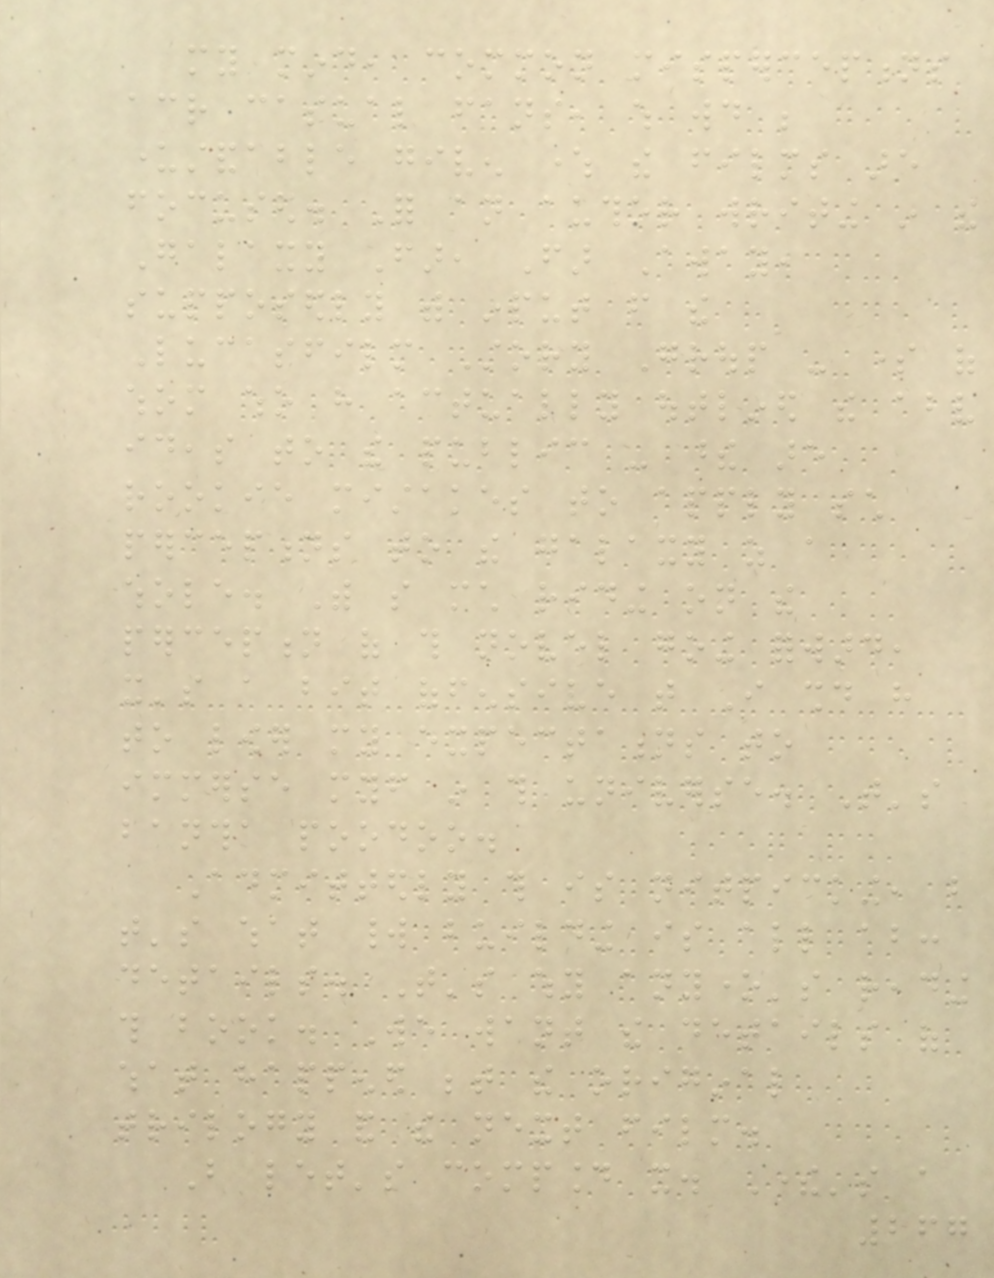my mind, common misperceptions
across casual fans, which would be
understandable given where the films are
focused. For an author writing in the
Galaxy Far, Far Away,
supposedly with input from the
Lucasfilm Story Group - some of
whom who have actually outlined the above
ideas to the public - these are
rookie mistakes to apply such
perceptions to the galaxy as a
whole. With so much riding on the
perception of this novel going forward,
it's a bit offensive that I should have
to lower my expectations to
immerse myself in this universe. That's
bantha poodoo.
Admittedly this is nitpicking, but
that's what world building is all about:
details. That's why anyone's reading
this book. We want the details of
what happened between the original
trilogy and the next film.
But let's compound it. There's a
267
